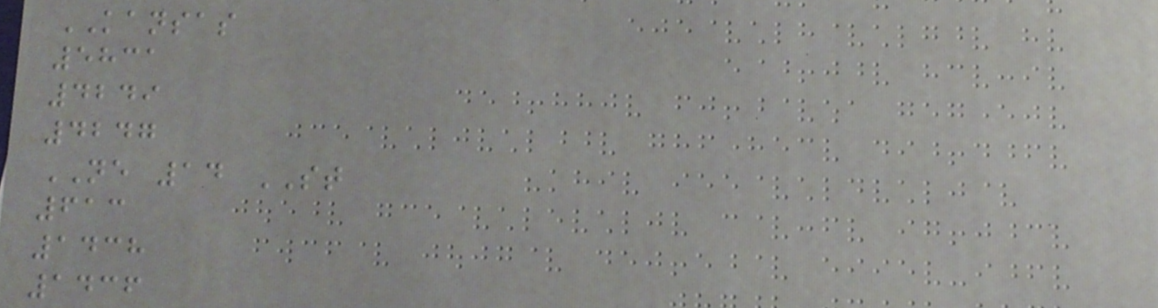KANSAS
5831
4249
4247
NE 14 ST
613
1438
1436
